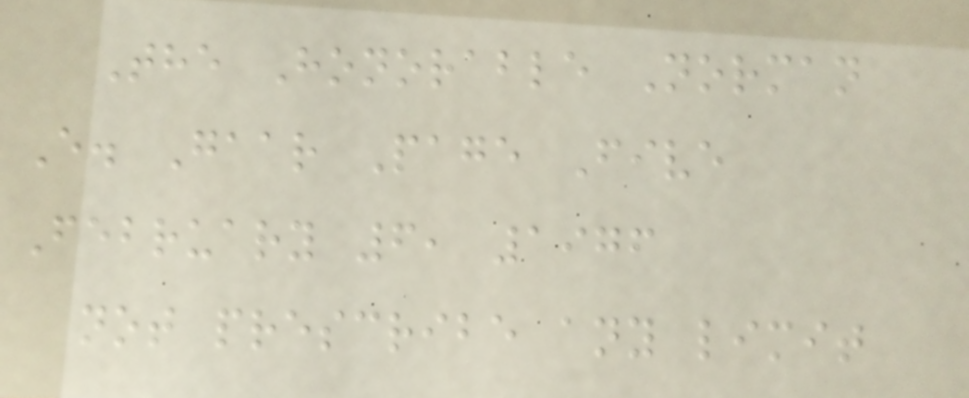The Honorable Norman
E. Gaar Page Five
February 6, 1976
not prescribe any limit
